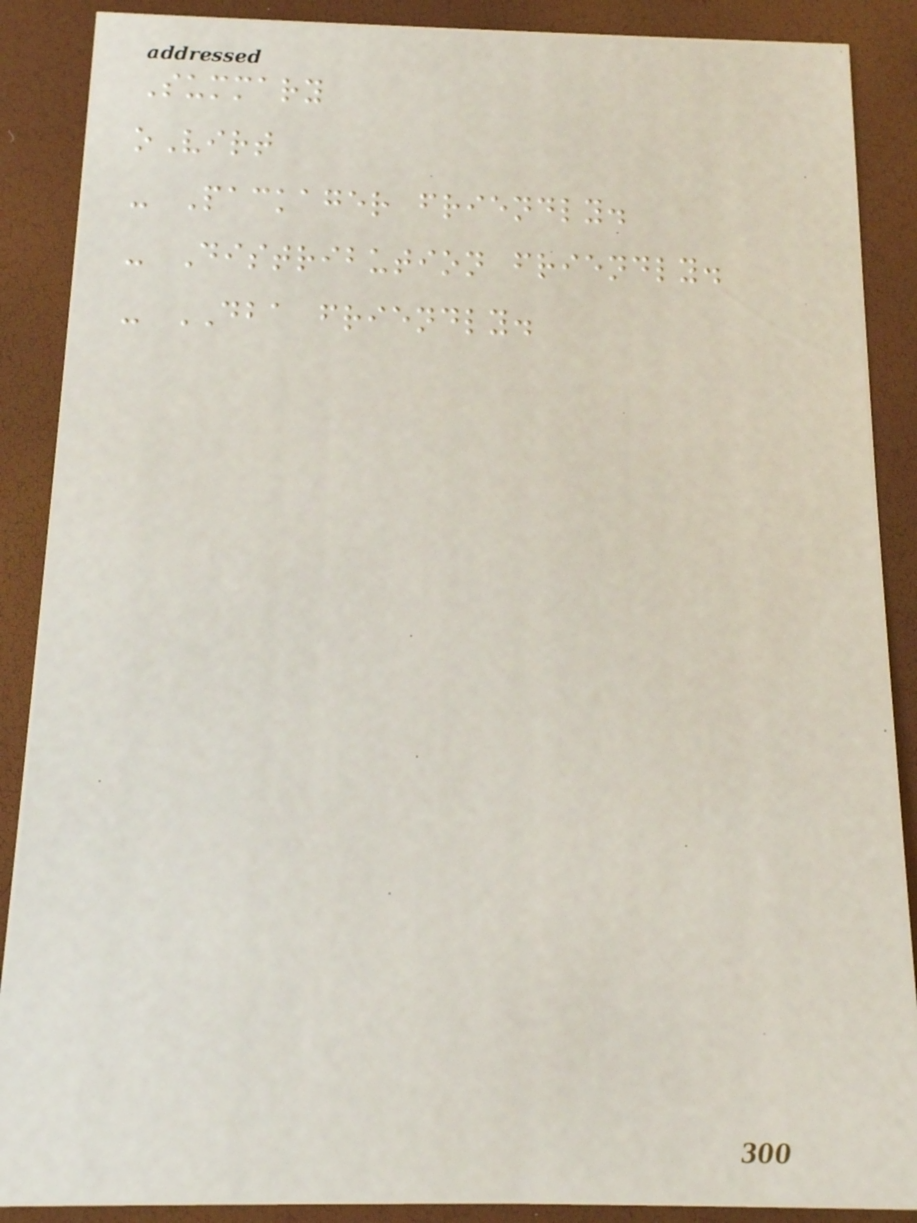Summary
oVirt
- Packager friendly.
- Distribution friendly.
- DBA friendly.
